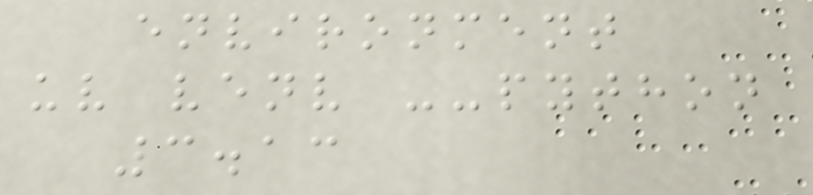environment
uv venv --python
3.13
